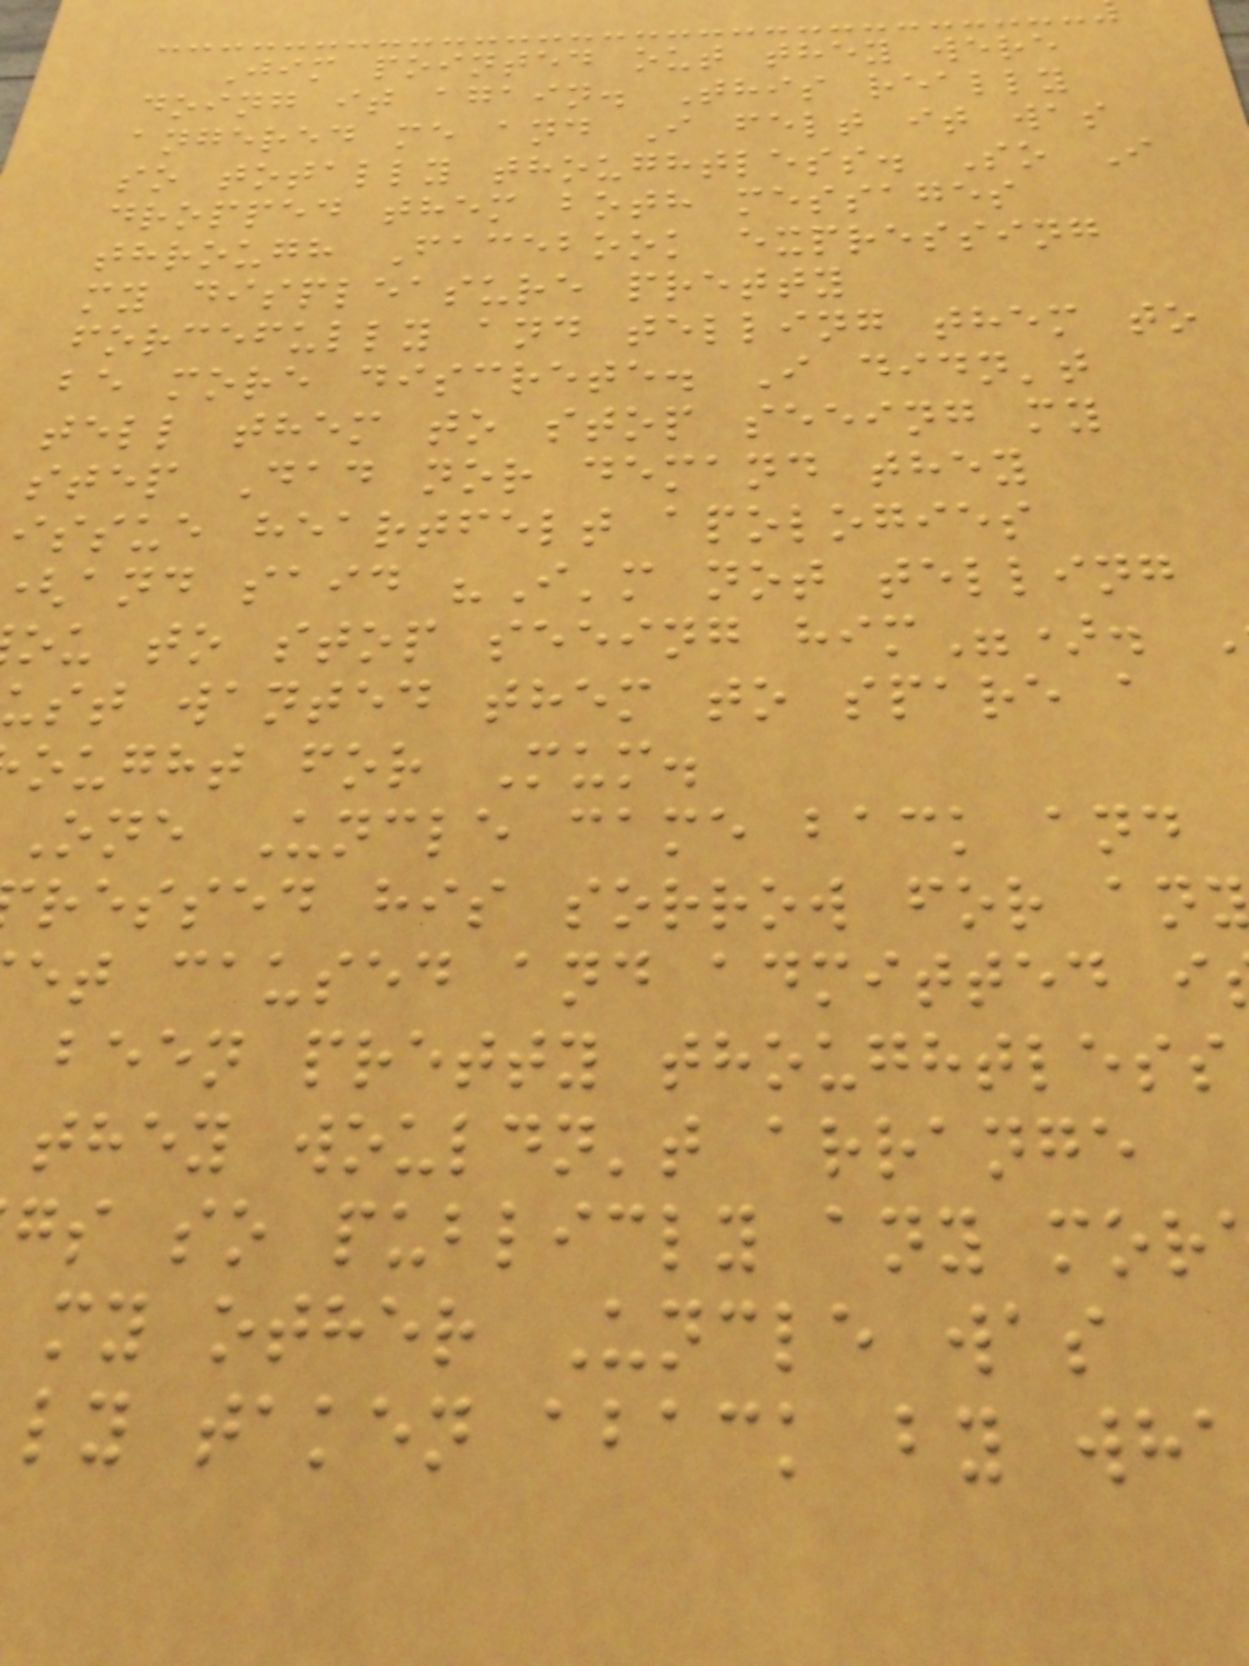Jim pointed out they were
doing it again. This really
angered me and I felt it was
so totally thoughtless. So I
dropped them both messages
through Facebook expressing
my displeasure pretty
forcefully and telling them to
be more discrete. I didn't
tell them to stop seeing my
step Dad nor demand they
issue heartfelt apologies
and said "I'm not telling
ou to stop seeing him").
ust wanted them to spare a
ought for Mum.
One Uncle came back and
ressed his sorrow for an
et caused and admitted i
been pretty thoughtless
they wouldn't arrange
gs so publicly any mor
my other Uncle was
ly taken aback by wh
